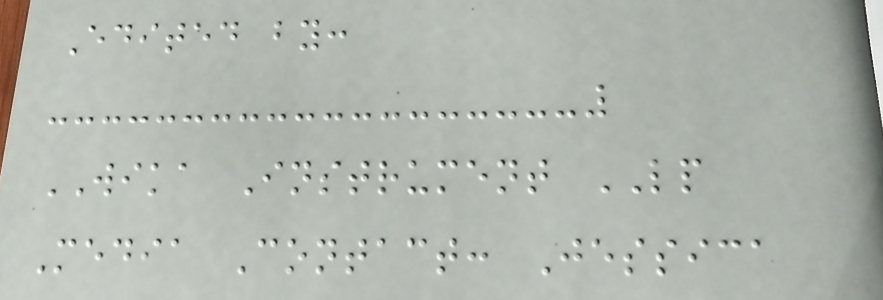Edited by:
WIKA Instrument LP
Media Contact: Jessica
